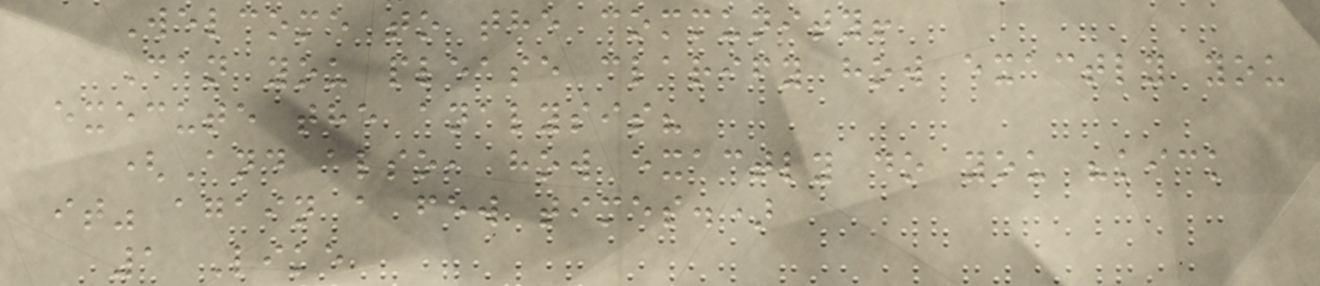Welcome to the community!
Can you please clarify how exactly you
execute the analysis?
(And also, how exactly do you "kick
it" again a few times.)
1 Like
